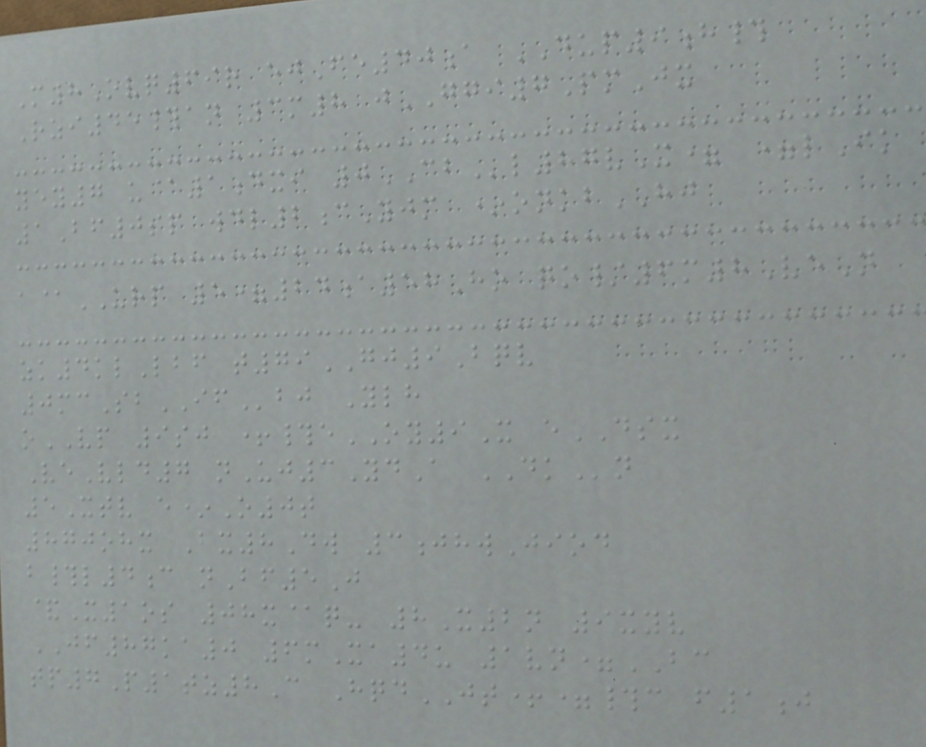M8Ovq69r ejFe40a DUP9h#
Rzi45#an 3m8 jGGI7PmJx
yey7 u@1dxi 0CBl87vX= =lIk
1Bf0sp wdl2cYjm *onkbHJ
a@URP 5=24a58Ho qo/6m8VeN
zk4klLbf t79GJ9Bqv
0mcSbIFbj Ylh
oVP 9sj +#eOY9X eDSX
VeVld7 nUj3YdA DKn
5Xtv e*O0t
870ohx Bx8Dw 3jhwJiod
b#l4c nBf5J
&X1os 08x@q- 8X2n 9xyv
JF87ka0 6mXa4u 1vn=BC
tp7P1tz8C HqdJT+=#c f1j
